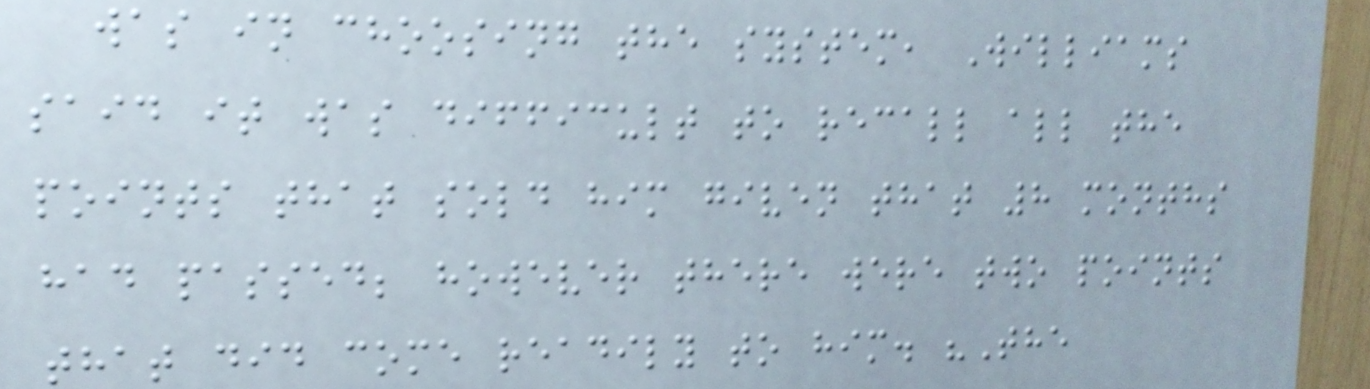was in choosing the system, Williams
said it was difficult to recall all the
points that sold him given that 8 months
had passed; however there were two points
that did come readily to him. "The
